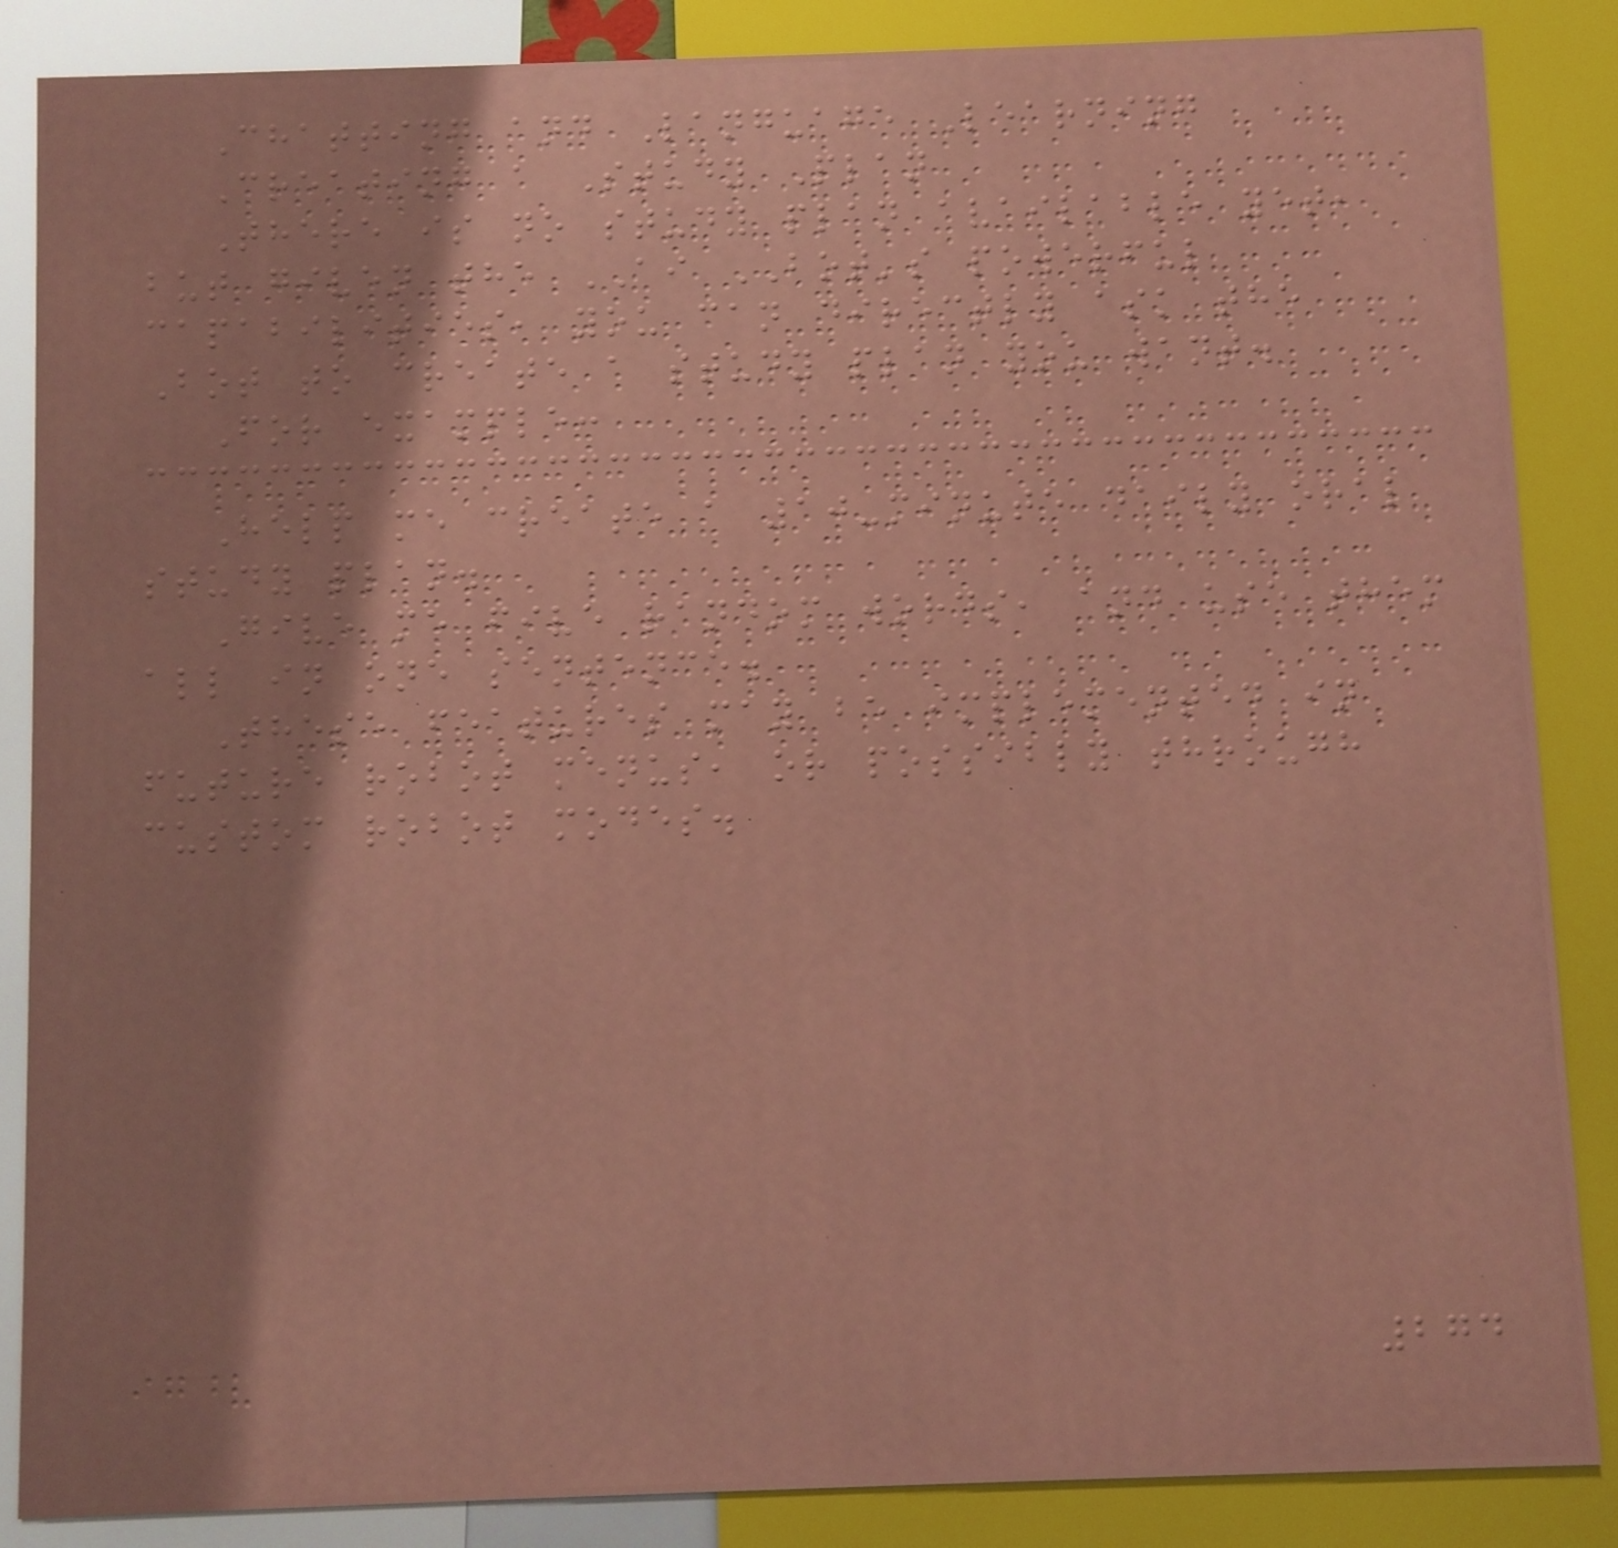Chatting and Language Learning
Creating a Study Plan
There is no study plan available yet,
but given the AI BOT's powerful
capabilities, you can directly ask the
Bot to create a study plan you want.
For example:
Help me create a 10-minute daily oral
study plan.
Give me five random words, and use them
all in one sentence.
These features may be implemented in
future robot menus, or possibly through
custom robot modes.
274
